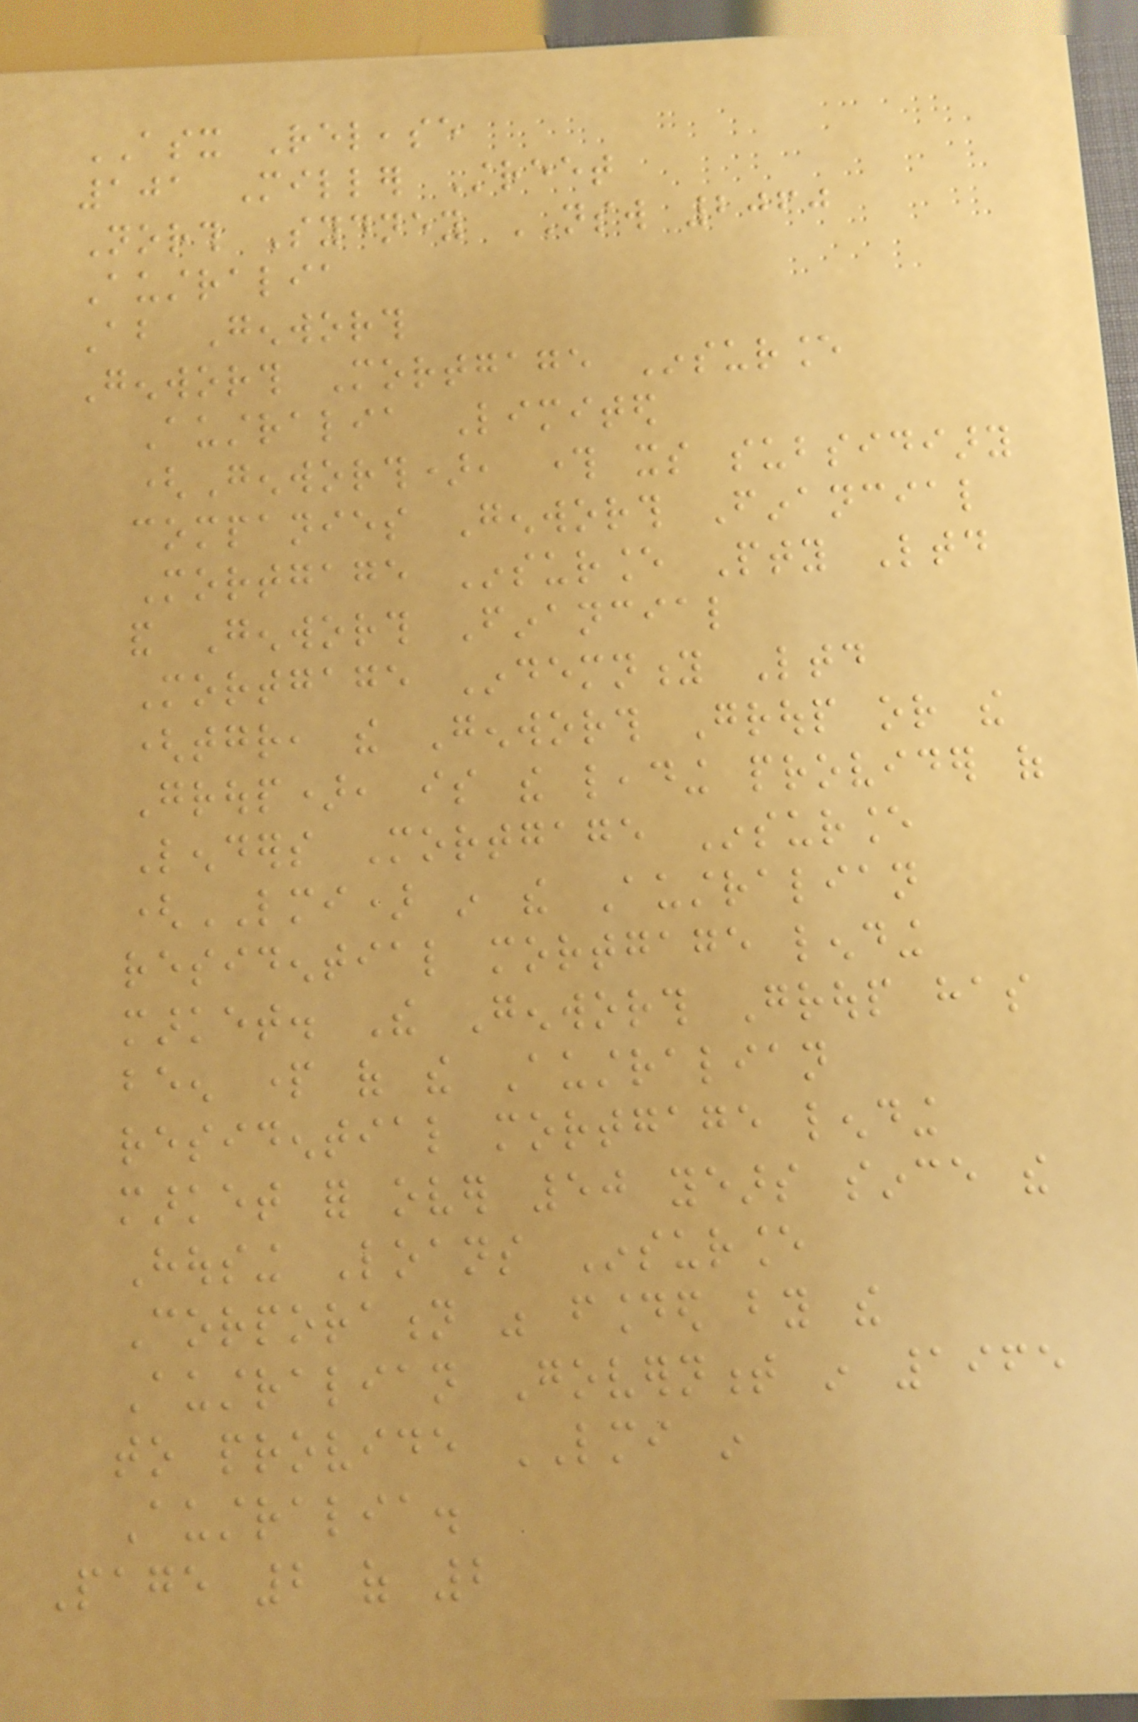ASX Release
101 Miller Street
North Sydney NSW 2060
Australia
About Genworth
Genworth Mortgage Insurance
Australia Limited
(Genworth), through its subsidiary
companies Genworth Financial
Mortgage Insurance Pty Ltd
and Genworth Financial
Mortgage Indemnity Ltd
(together, the Genworth Group or the
Group), is the leading provider of
Lenders Mortgage Insurance
(LMI) in the Australian
residential mortgage lending
market. The Genworth Group has
been part of the Australian
residential mortgage lending
market for over 50 years since the
Housing Loans Insurance
Corporation was founded by the
Australian Government in 1965
to provide LMI in
Australia.
Page 2 of 2
